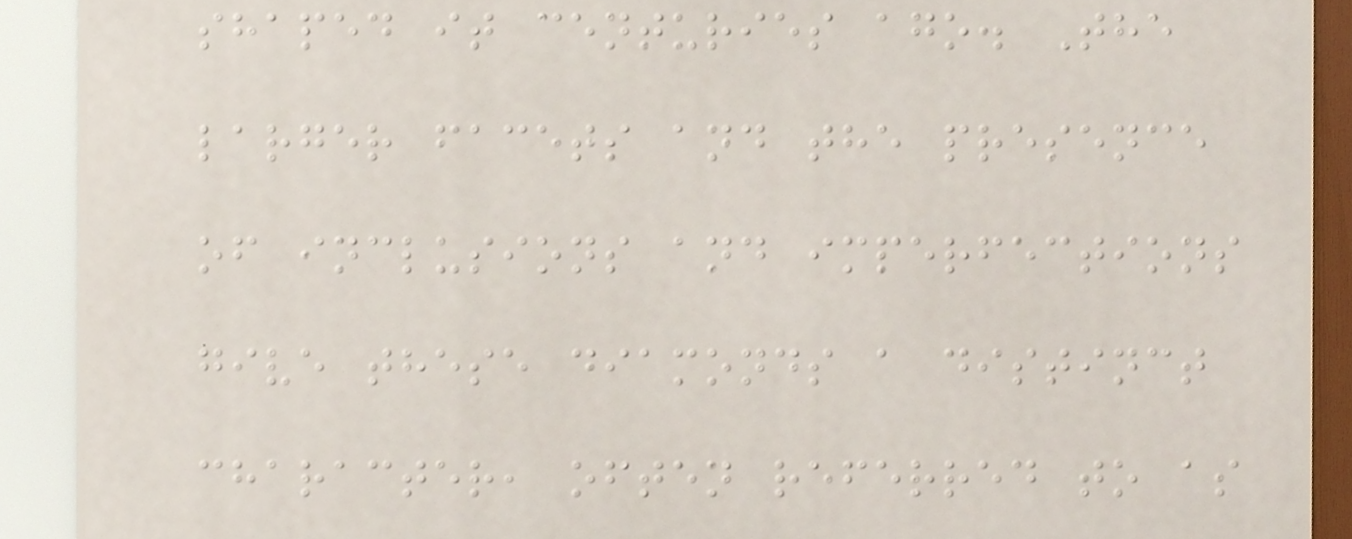shaped it centuries ago. The
larger facets and the presence
of inclusions and imperfections
give these diamonds a distinct
character, often referred to as
